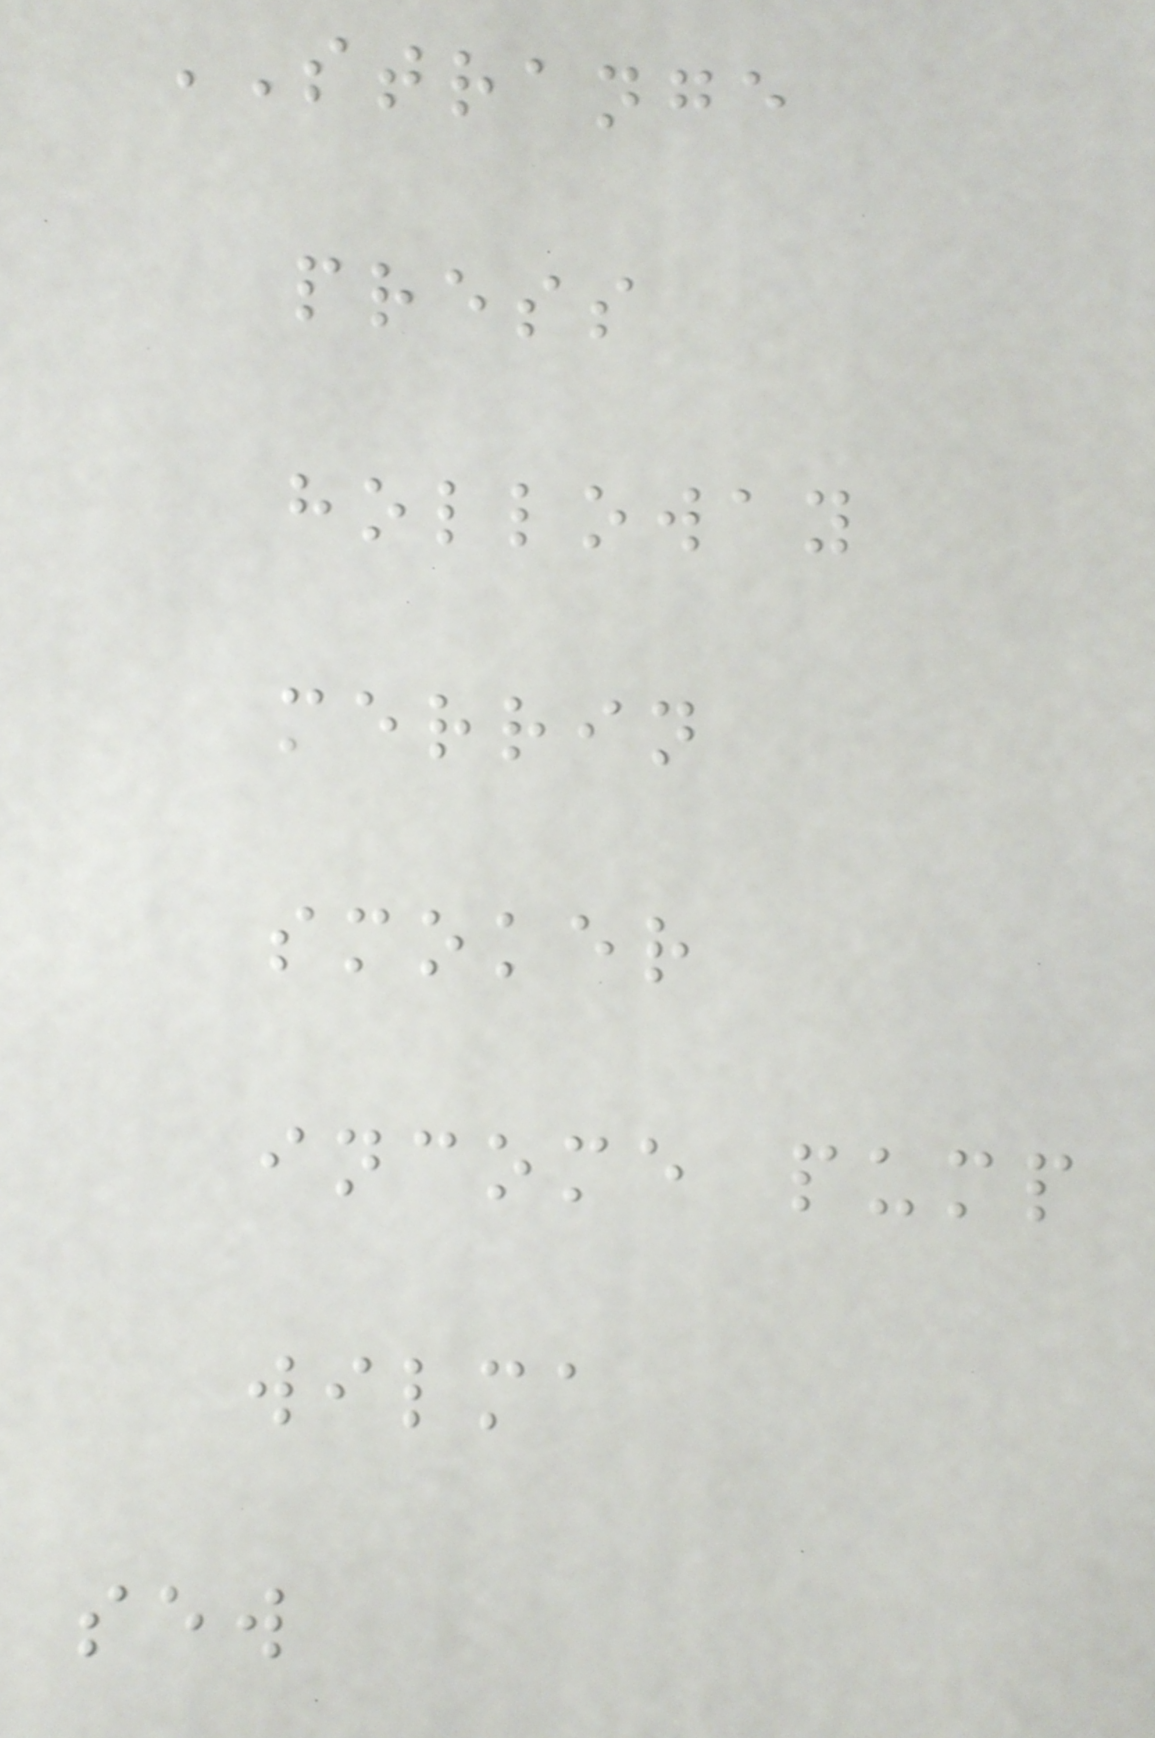STRANGE
press
holloway
merrin
smoker
income pump
wilma
sew
